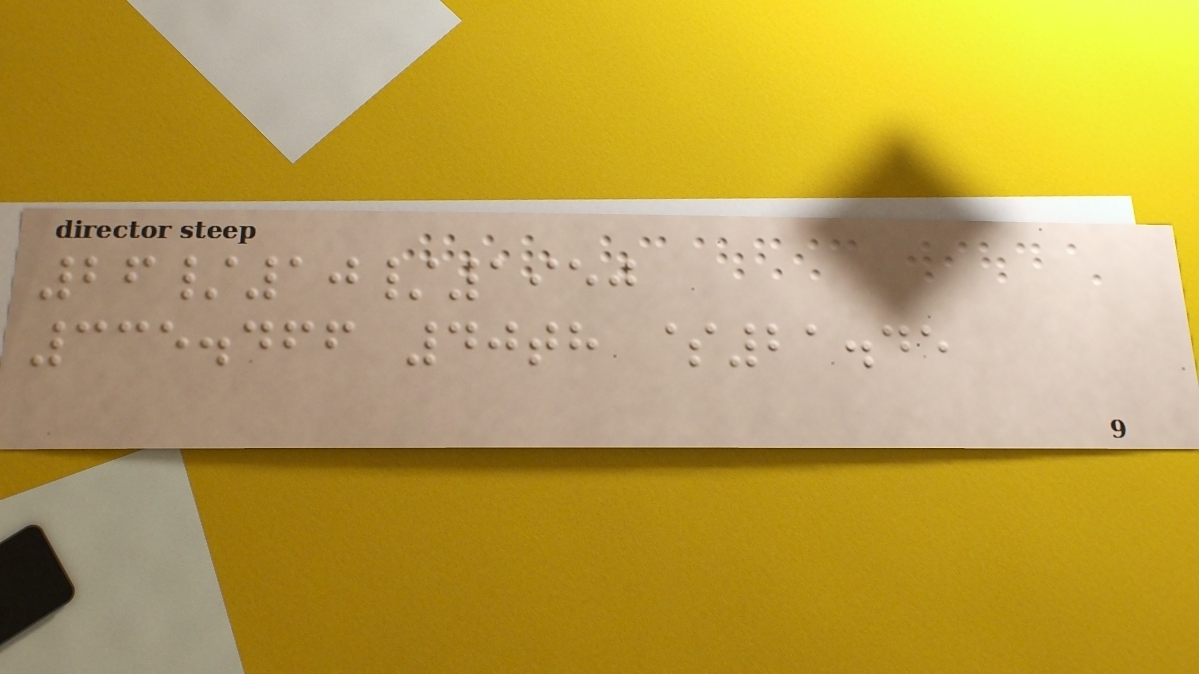26/10/1950
335.466 40th $21.45
